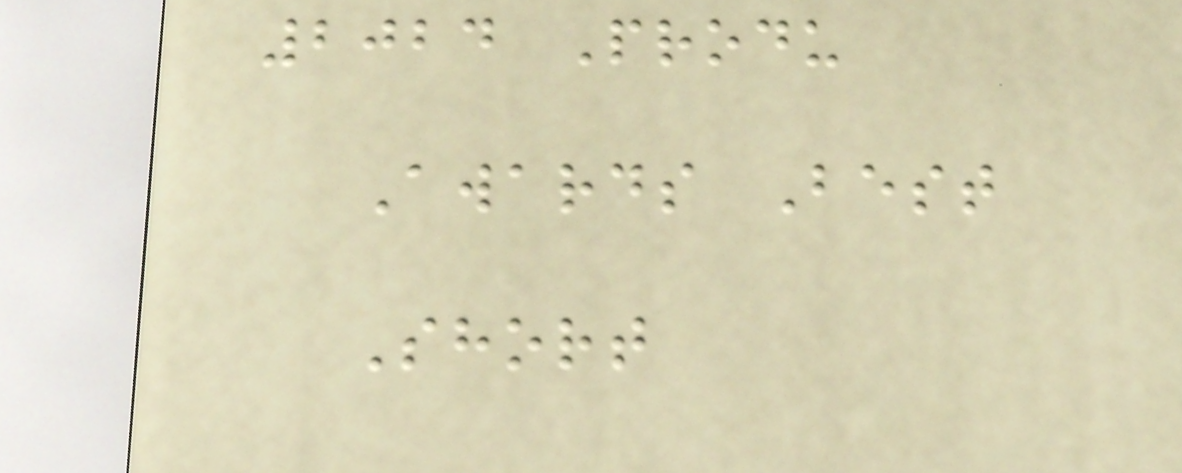2024 Produ
Awards Best
Short
